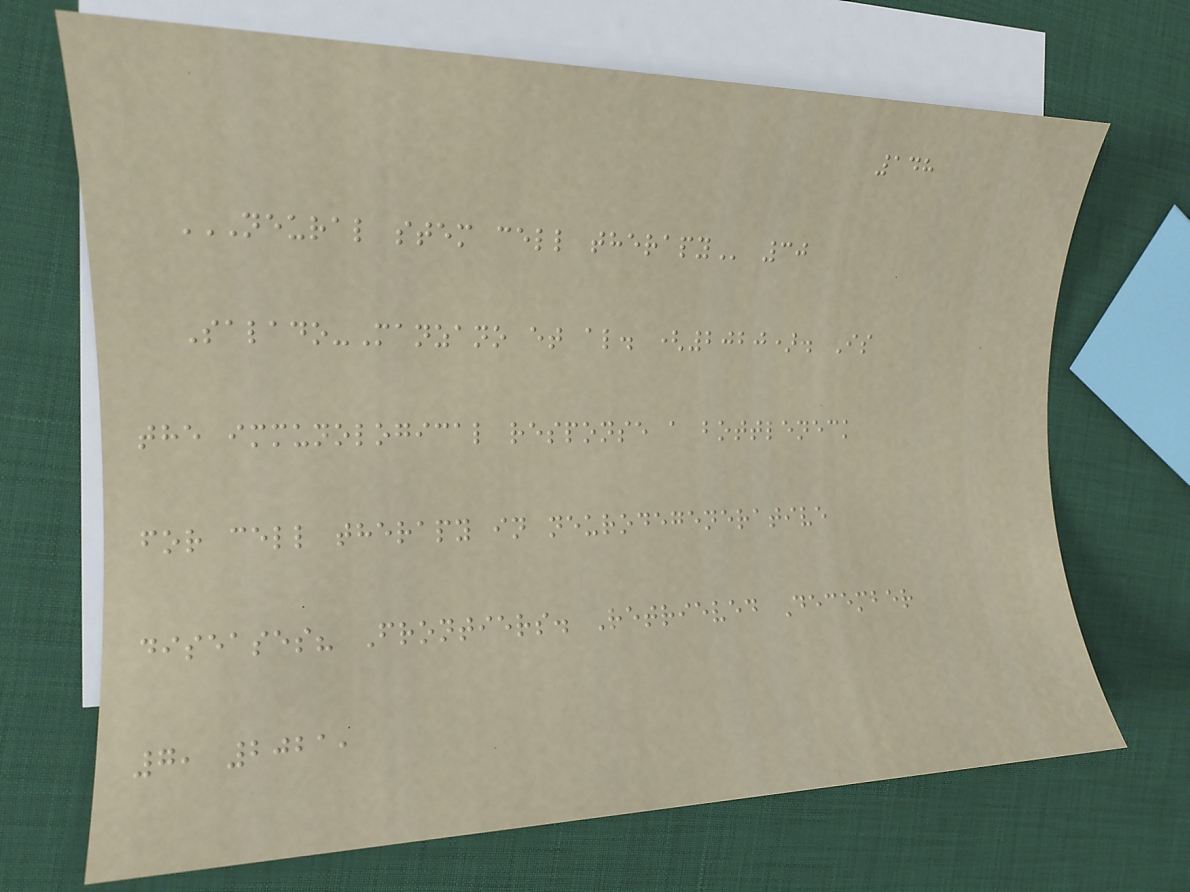148
NEURAL STEM CELL THERAPY 30
Salado-Manzano et al. (2020). Is
the immunological response a bottleneck
for cell therapy in neurodegenerative
diseases? Frontiers. Retrieved December
7, 2021,
